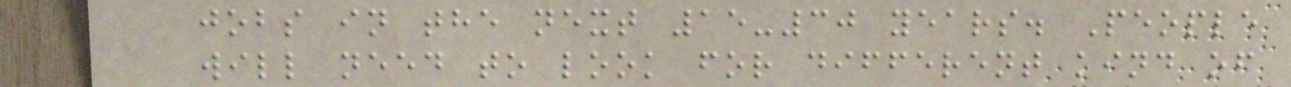jobs in the next 15-30 years. People
will need to look for different kind of
